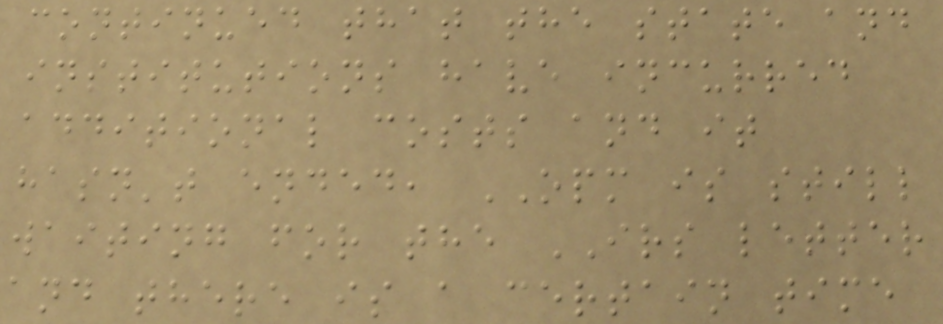continued that the state and
institutions have incurred
additional costs and it
hasn't ended, OPM is still
waiting for the IRS letter
and there is a certain time
